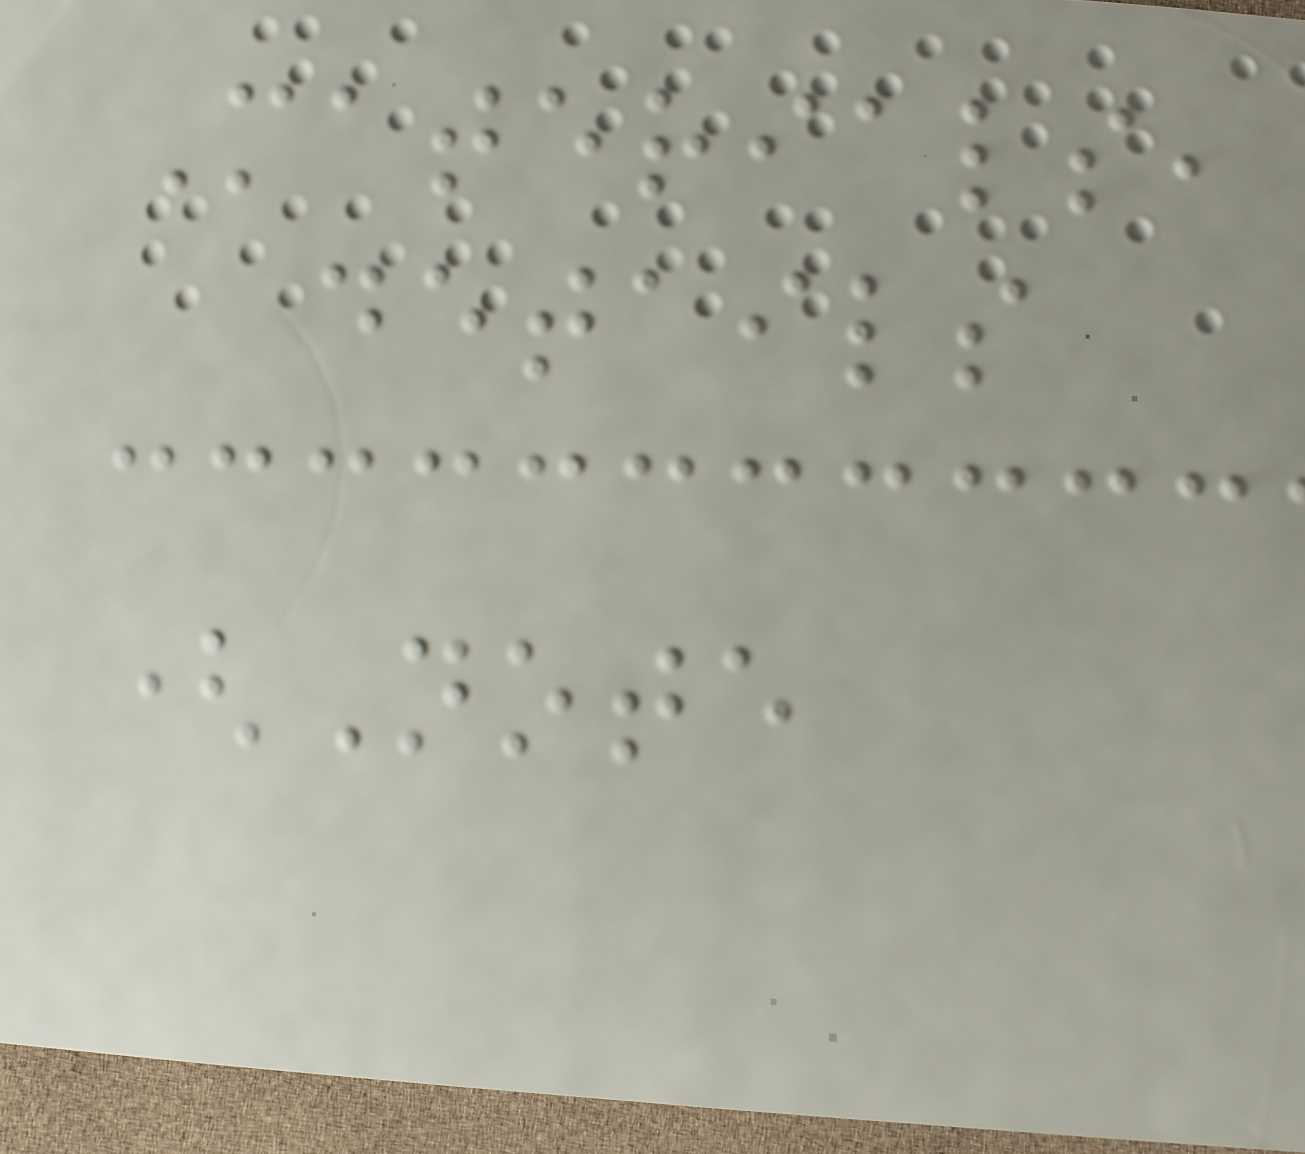Materials,
details
(Note
